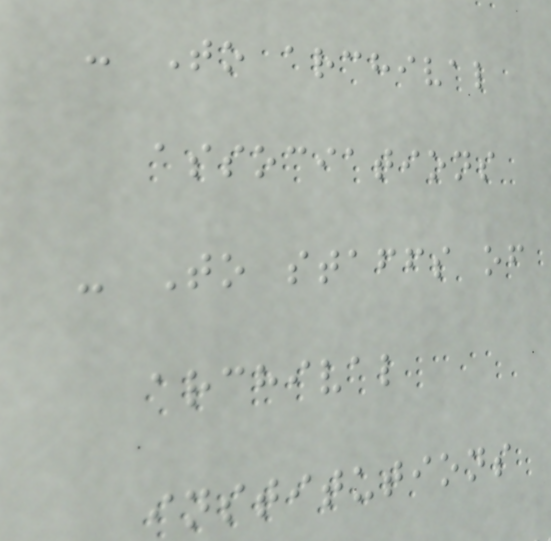- To archival
associations
- To staffs of
archival
institutions
